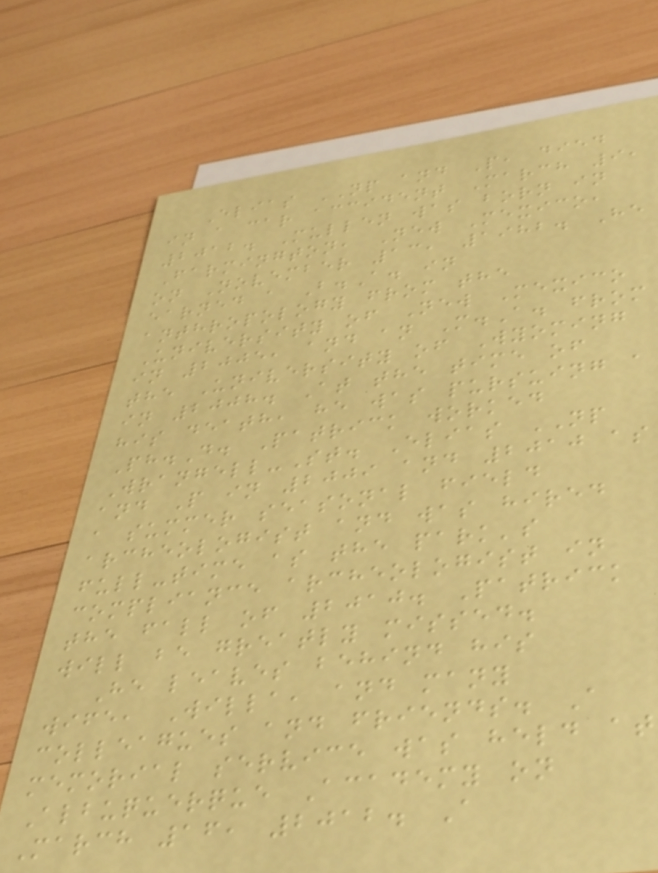Elias NP and P, died
in a car accident March 9,
2012. Mullen was born in
Farmington, New Mexico,
on November 13, 1982. He
earned a B.A. in
anthropology from the
University of New Mexico
in 2005, and an M.A. from
the University of Wyoming
in 2008. At the time of
his death, he was pursuing a
Ph.D. Patrick worked
Wrangell-St. Elias NP
and P in 2009 and 2010 as
a summer seasonal field
archeologist and was hired
full-time as the park's
compliance archeologist in
the fall of 2010. Patrick
will be greatly missed.
He leaves behind his
wife, Willa, and many
colleagues and friends. A
memorial service was held at
Albuquerque Academy on
March 16, 2012. A
